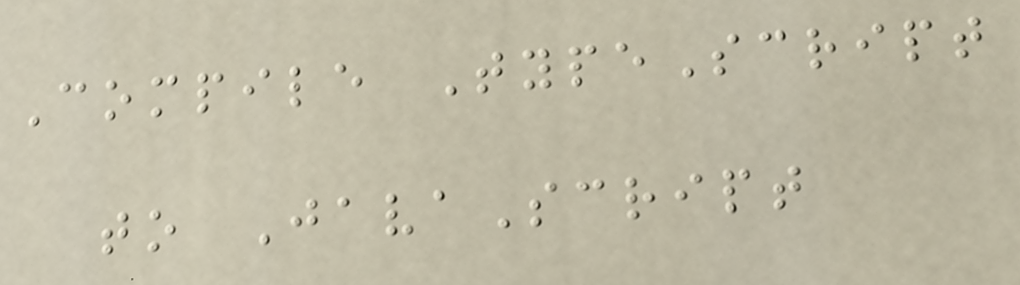Compile TypeScript
to JavaScript
